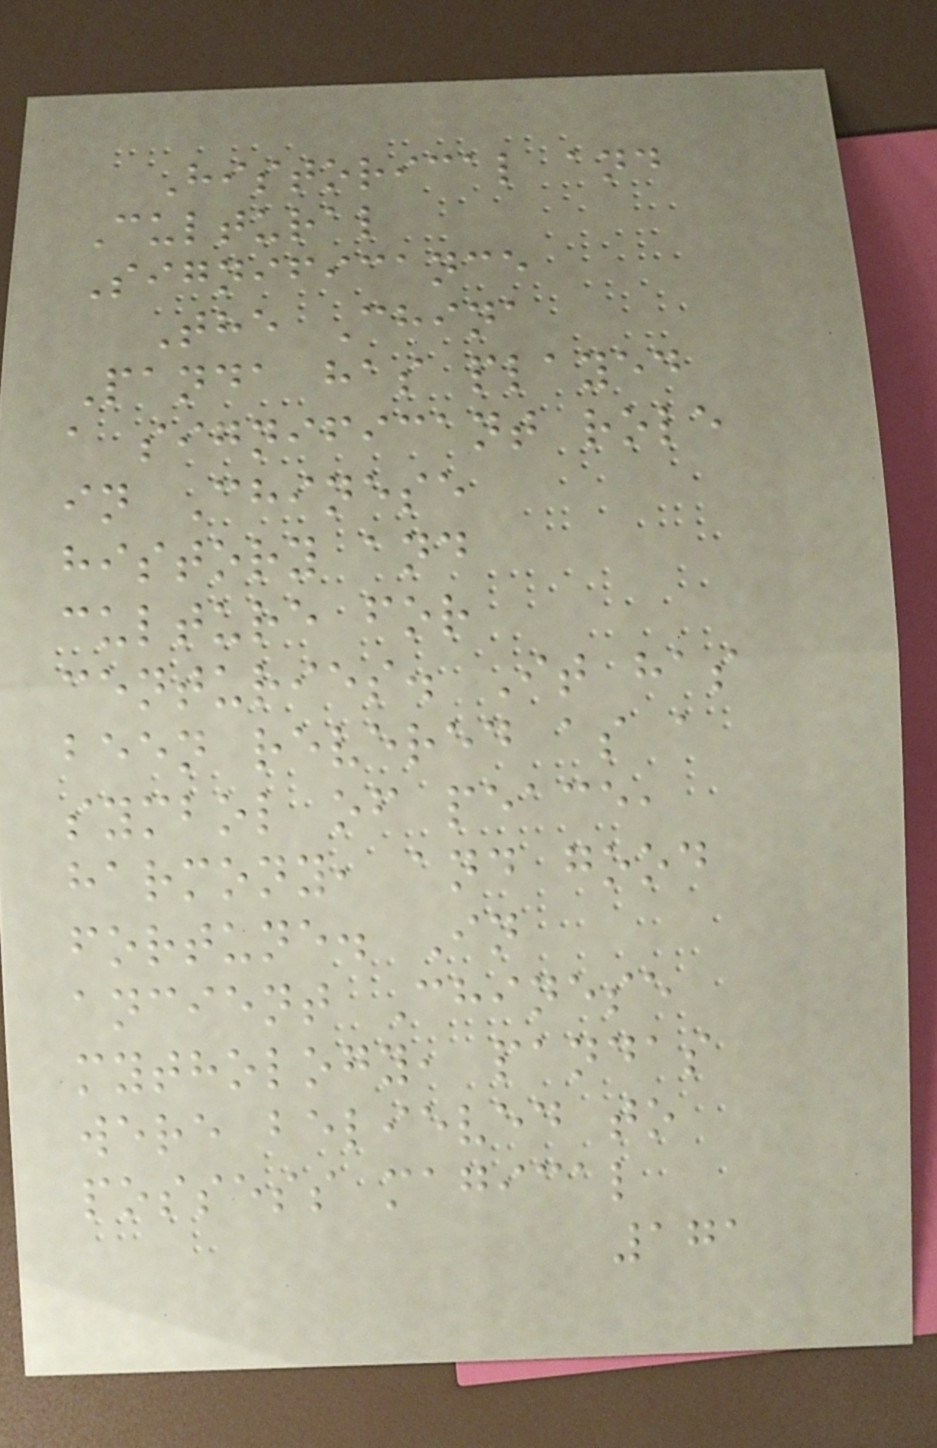Historical and
Cultural
Significance
The China
Panda has played
a significant role
in Chinese
history and
culture for
centuries. It has
been revered as a
symbol of peace,
harmony, and good
fortune. In
ancient Chinese
mythology, pandas
were believed to
possess magical
171
